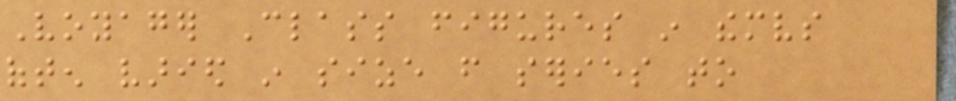Voyager Class figures in themselves
often varied in size from series to
